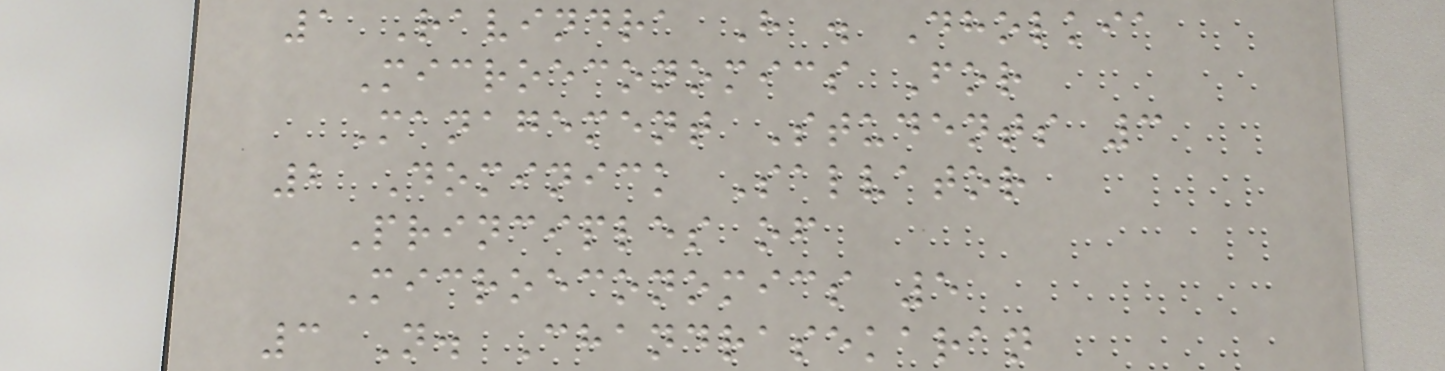1 Ravindra H . Dholkia
Microeconomics For
Management Students 3
2 Dominick Salvator
Principles of
Microeconomics 5
3 N. Chandrasekaran
